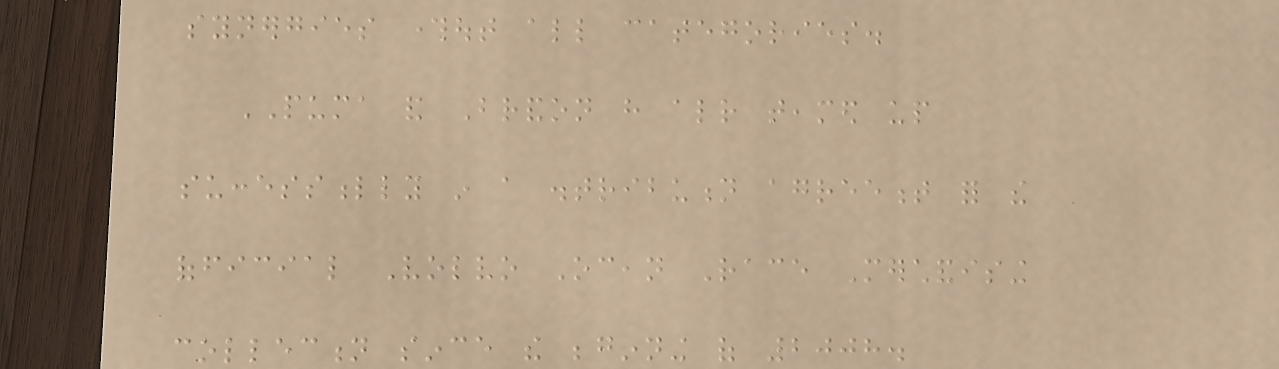synergies throughout all categories.
PUMA and Brandon have already teamed up
successfully in a distribution agreement for the
official Volvo Ocean Race Merchandising
collection since the beginning of 2008.
